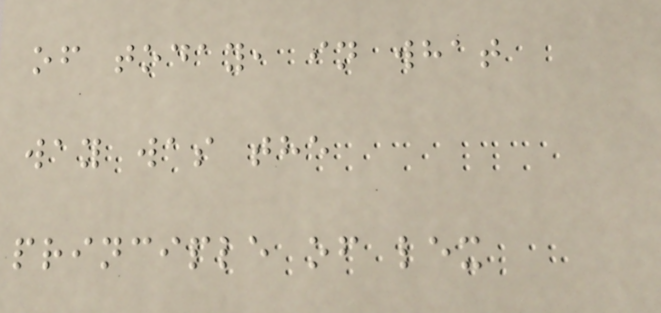of today, in what
way was the
principle of lex
